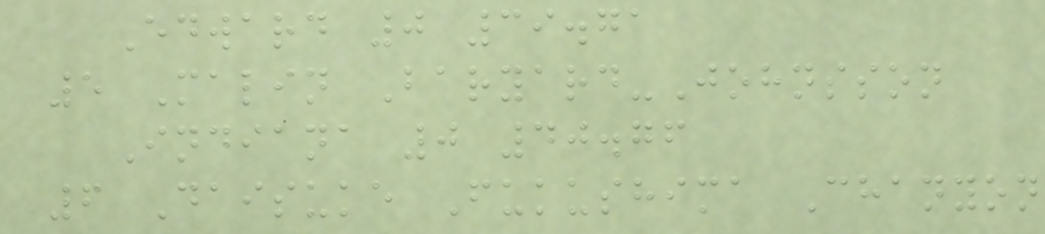Edward 0 39.71
5 Malin Baryard-Johnsson
Indiana 0 40.76
6 Daisuke Fukushima Chanyon
